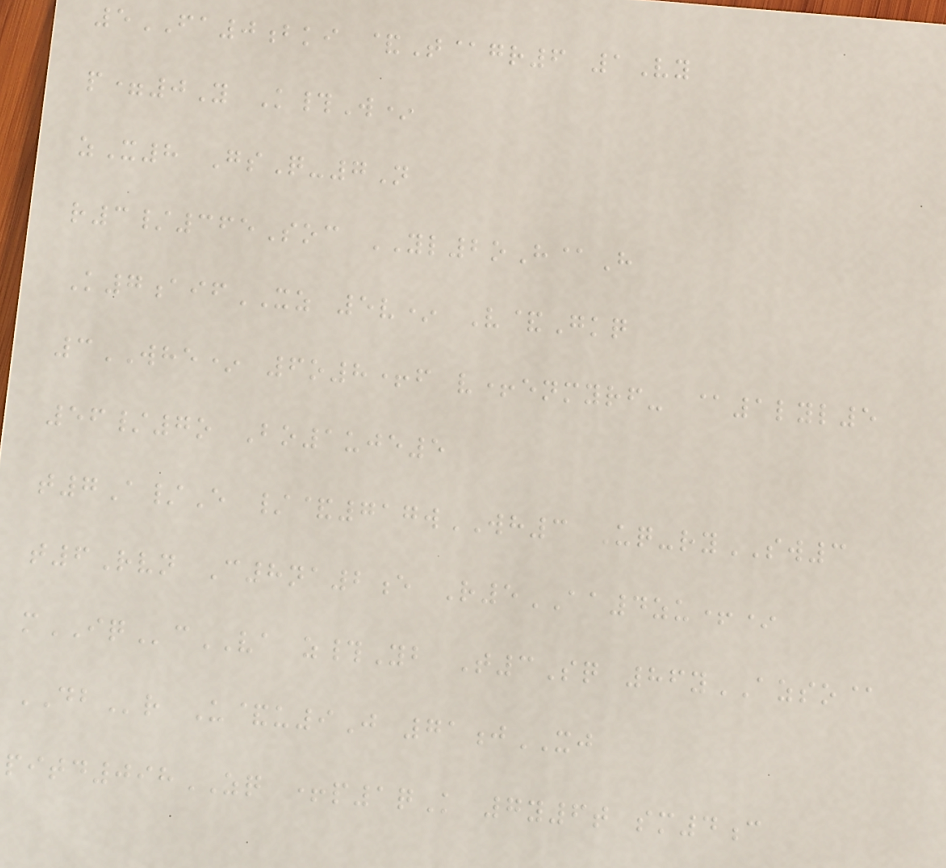5FA0bki &T@gr6 1Vy
p=0Y K#W*
zX8 GsQ-7N
r3/365Soc YL2oH@H
K7aifXZ 5v* V&Gkq
3WHE* 6o8+f v+enmyrf- @1lyl5
56/7o Bo1uje5
t7A/E /&717wWH3 Uq-rySW3
t6Rvn C8na2e R5AA4zu+*
mIQcVA z#Yb T3Sq 86yAZSO@
DBr U&u9J 71jXJ
pitd098ZQ +p1qK 7y6t sm4c
